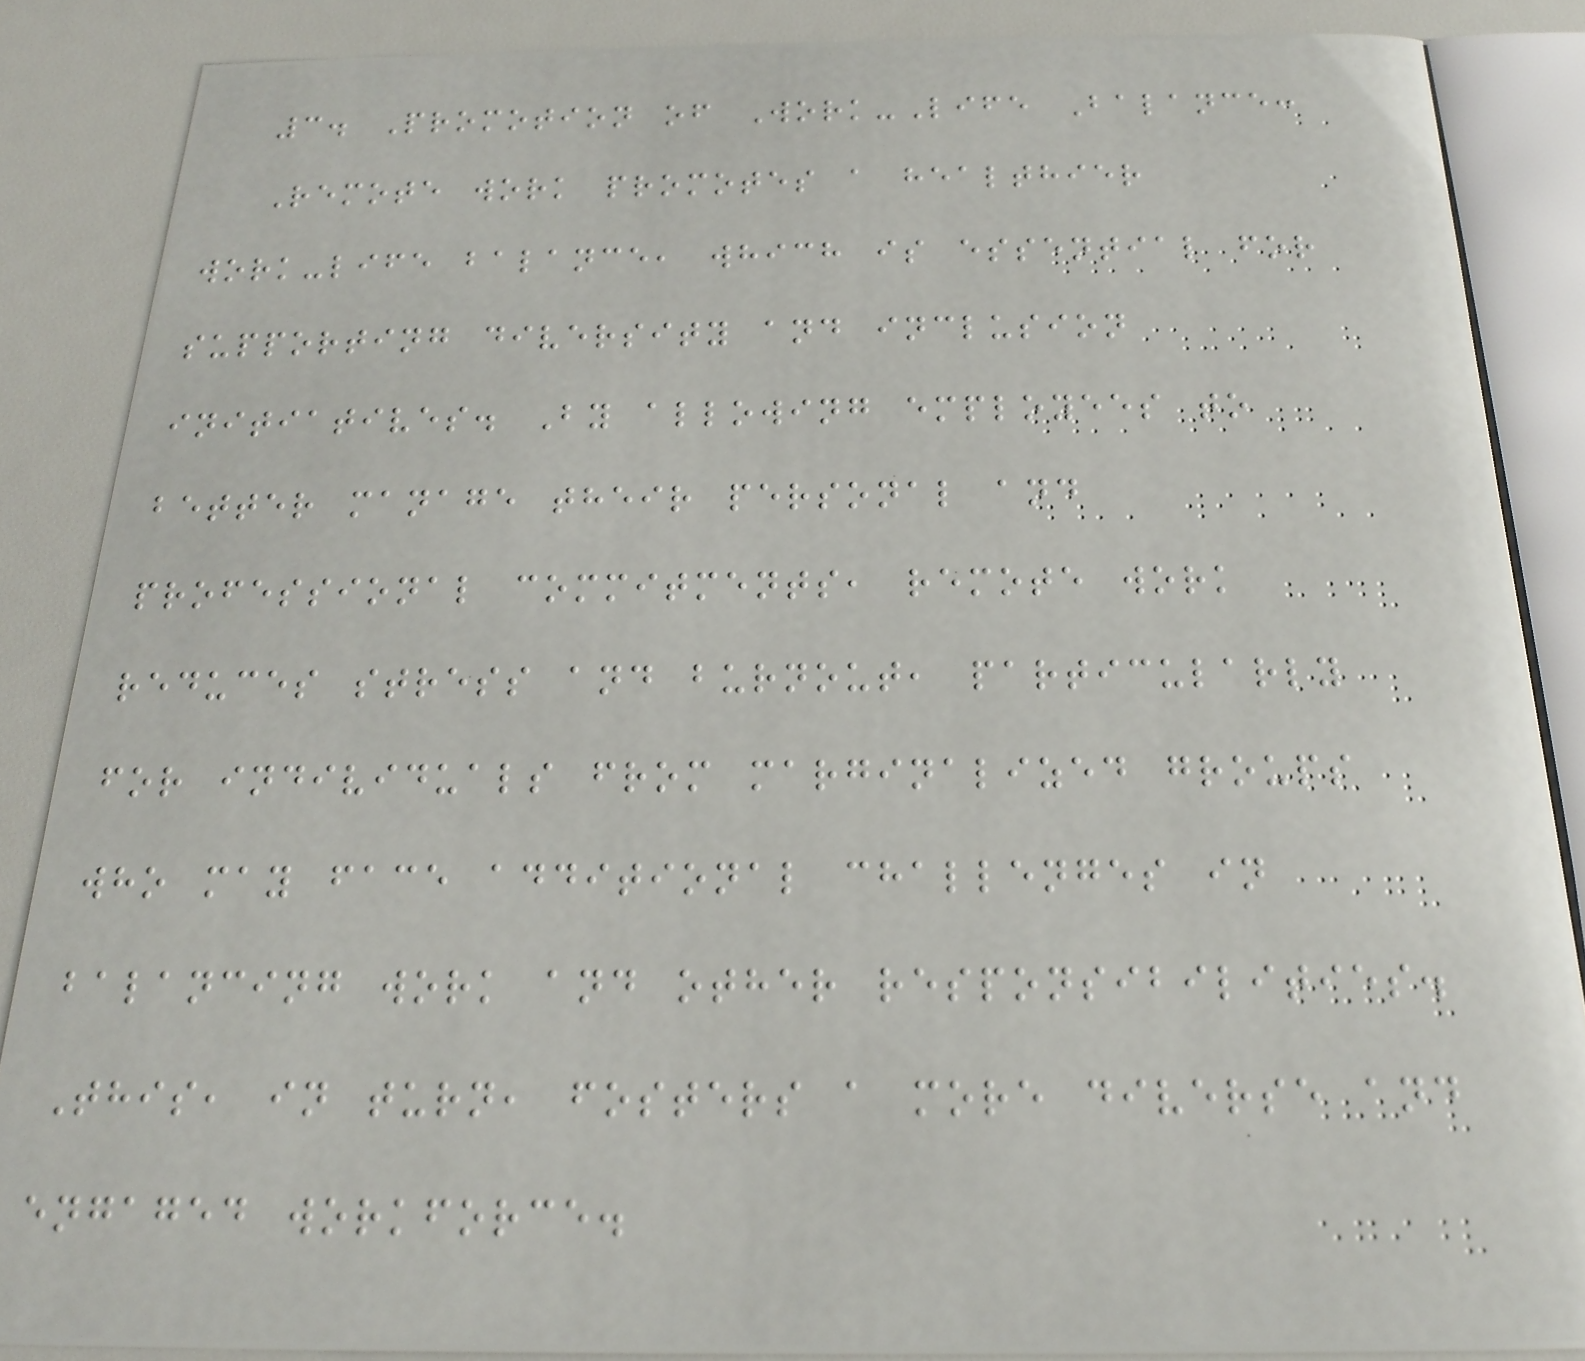3. Promotion of Work-Life Balance:
Remote work promotes a healthier
work-life balance, which is essential for
supporting diversity and inclusion
initiatives. By allowing employees to
better manage their personal and
professional commitments, remote work
reduces stress and burnout, particularly
for individuals from marginalized groups
who may face additional challenges in
balancing work and other responsibilities.
This, in turn, fosters a more diverse and
engaged workforce.
